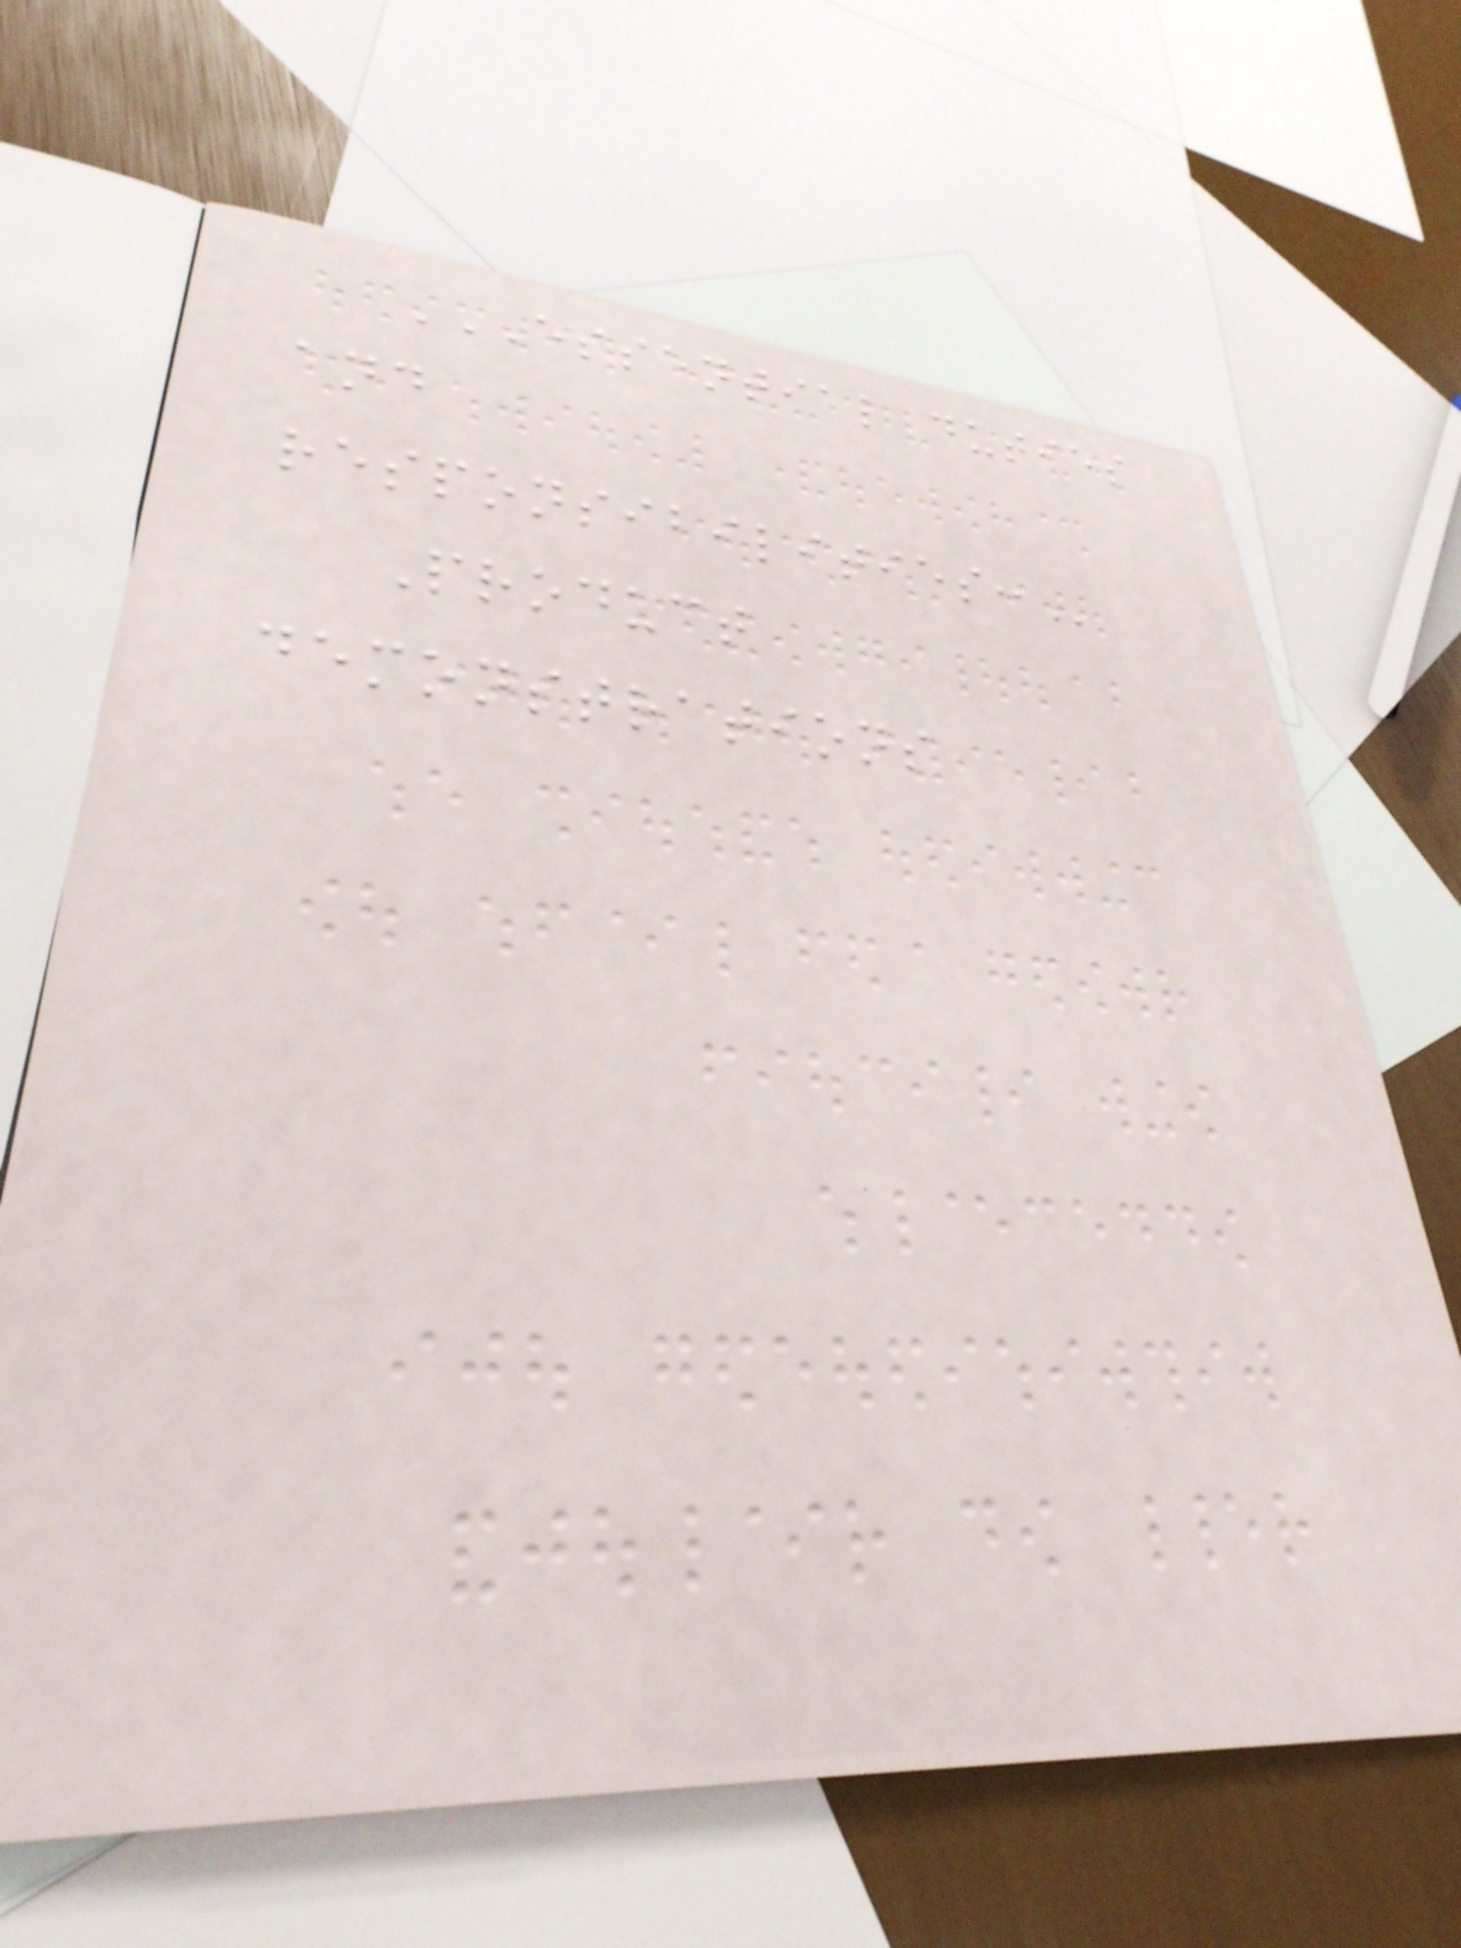ESSENTIAL DUTIES
AND
RESPONSIBILITIES:
Product
demonstrations
